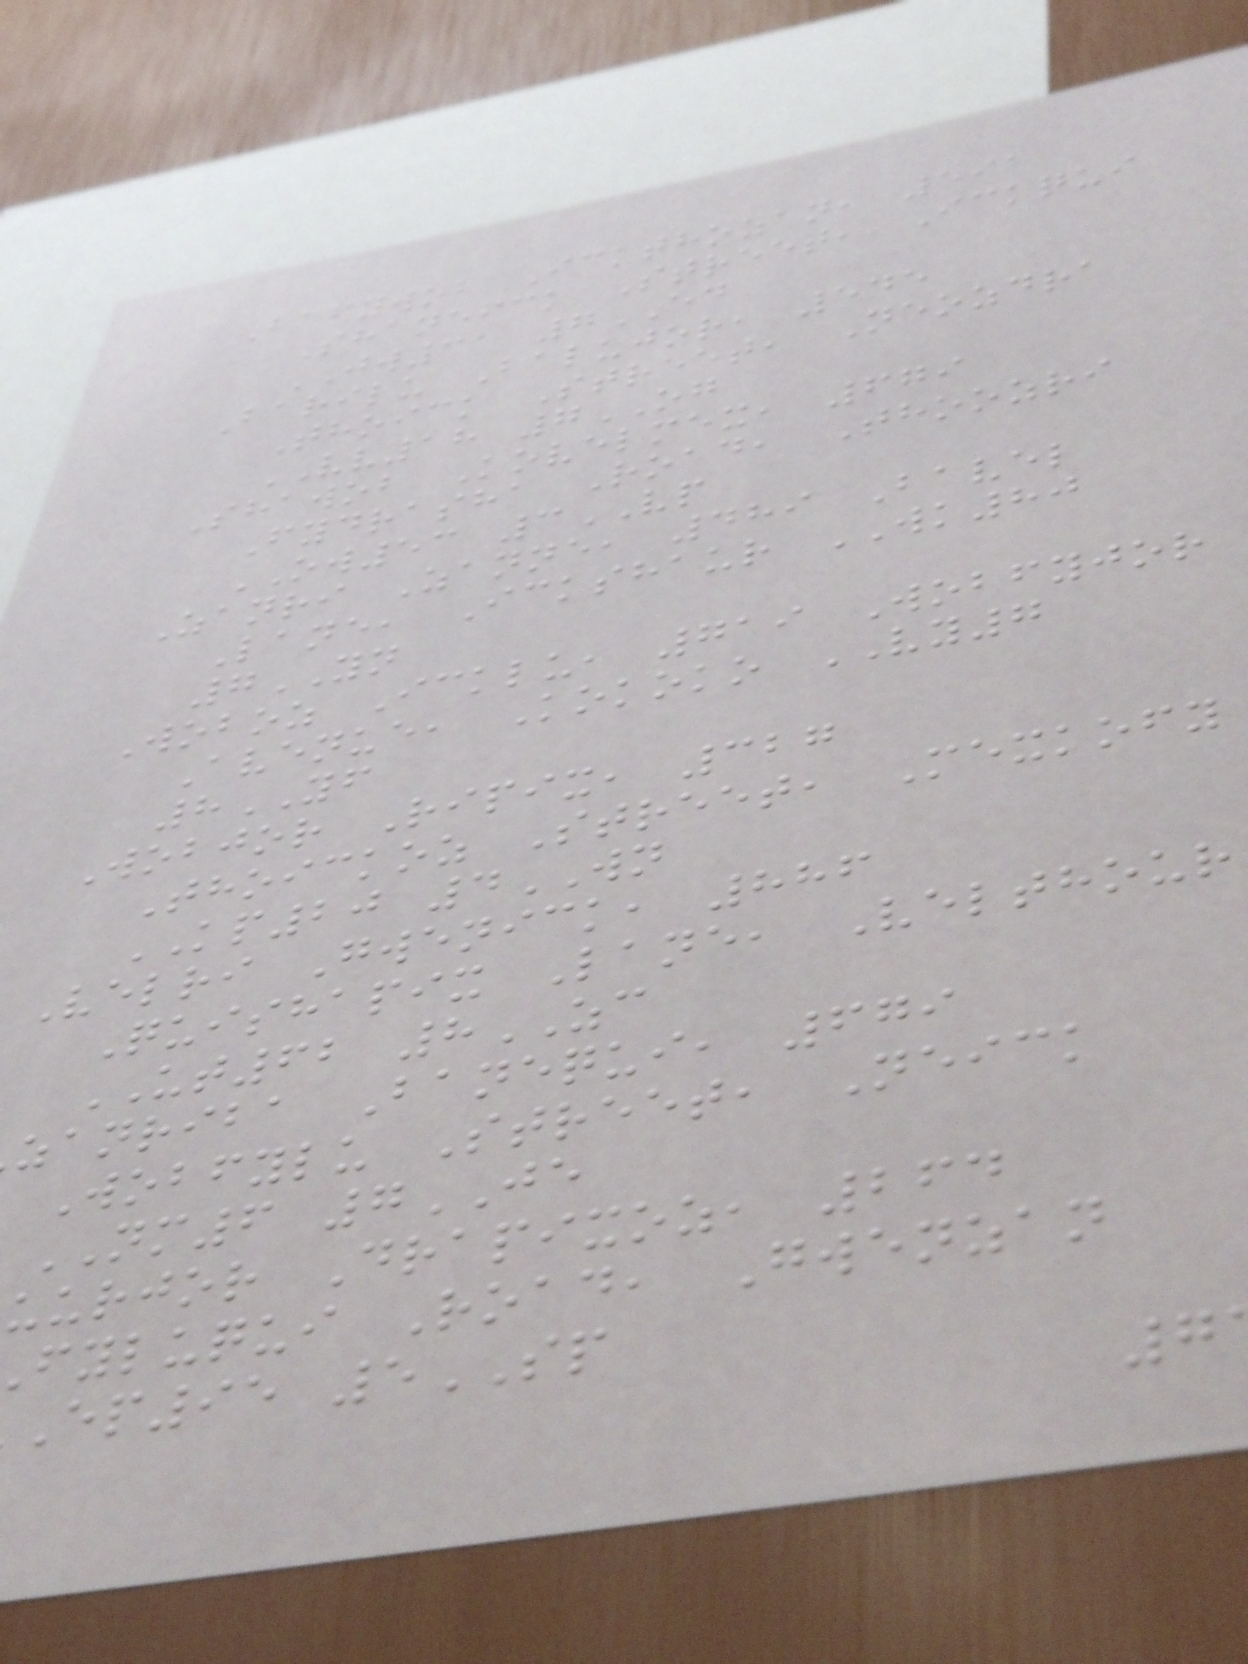Bafywob Ickthozan, 591
Shaneick Street, Ickqui
JW31 7ED
Barilu Balujor, 545
Thoick Street, Neozdra
VV18 7OG
Shawob Kovelmex, 679
Fydrasha Road, Thoozri
OW53 3VP
Zanri Zanne, 489 Bavel
Lane, Ickshaur WK80
7YN
Woboz Icklu, 719 Wobfyjor
Avenue, Kokoko VY7
8YF
Wobjor Ripix, 327
Thoickoz Street, Mexkofy
KP20 4WN
Velri Gwenick, 886
Quishapix Lane, Velthour
UT62 8ZC
zanriba Banequi, 679
Wobfylu Street, Neick
NM6 7JE
uurjor Drapixoz, 264
fyluqui Road, Gwenzan
ep95 5SP
